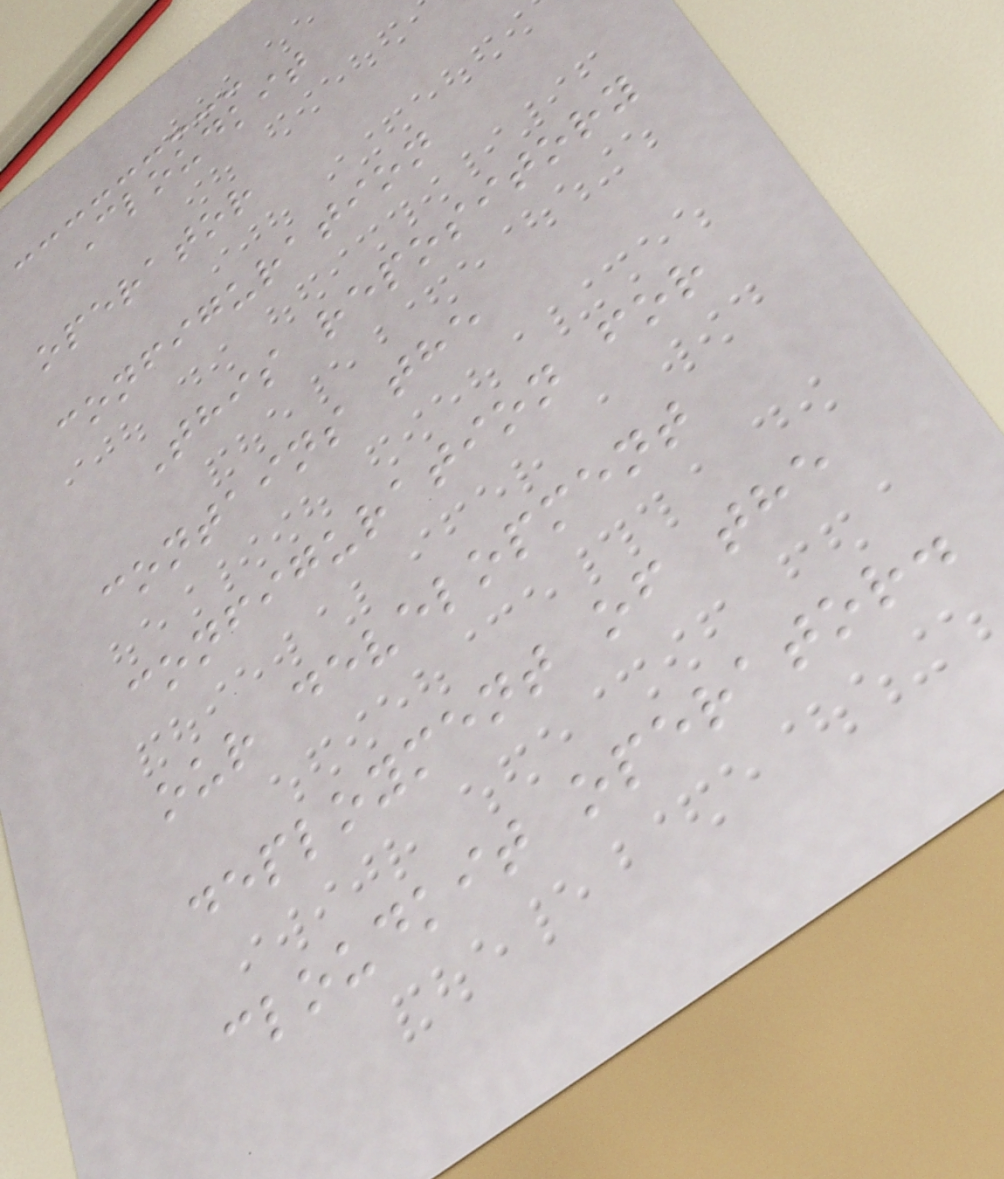Cloudkit
operator
configuration
This repository
contains the
configuration for
our development
deployment of the
cloudkit operator.
